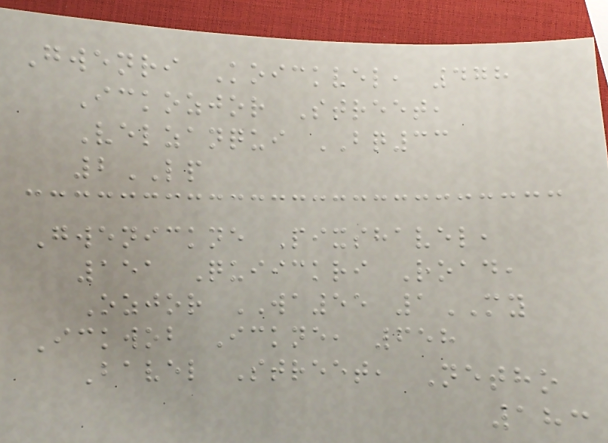Gwenri Koickvel, 478
Ickozjor Street,
Velzanqui BQ33
2LP
Gwenickne Pixshavel,
151 Quiickri Road,
Ozjor WA55 1MY
Ickwob Ickne, 658
Bavel Street, Netho
183
